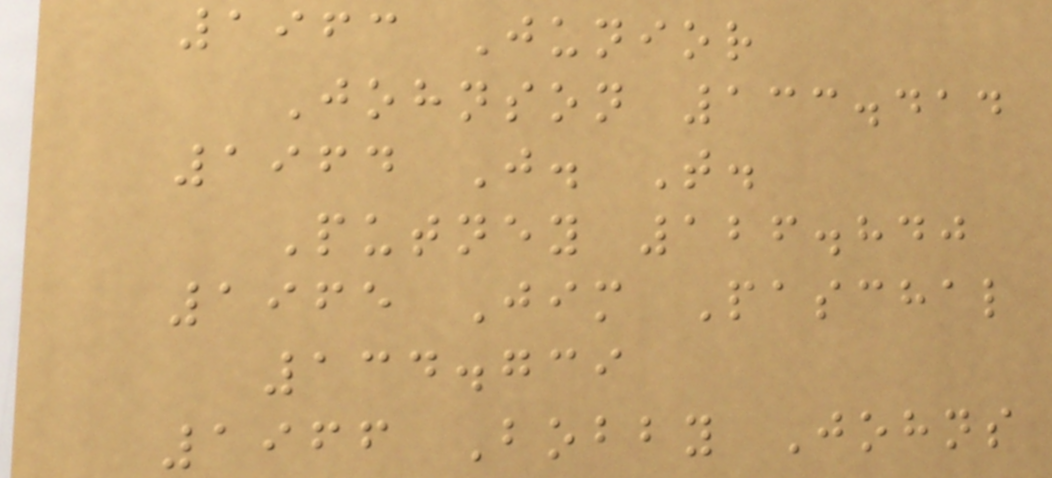1963 Junior
Johnson 133.414
1964 J. T.
Putney 126.840
1965 Jim Paschal
134.739
1966 Bobby Johns
